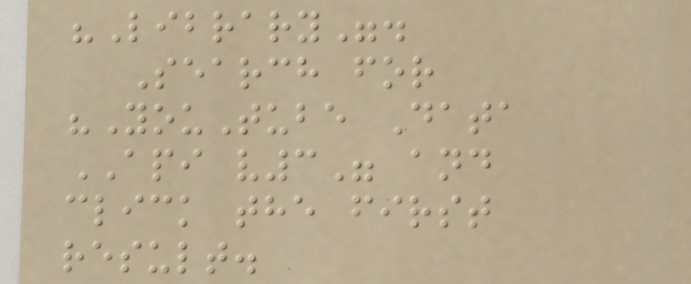"Library".
Search for
"YouTube Data
API v3" and
click the first
result.
